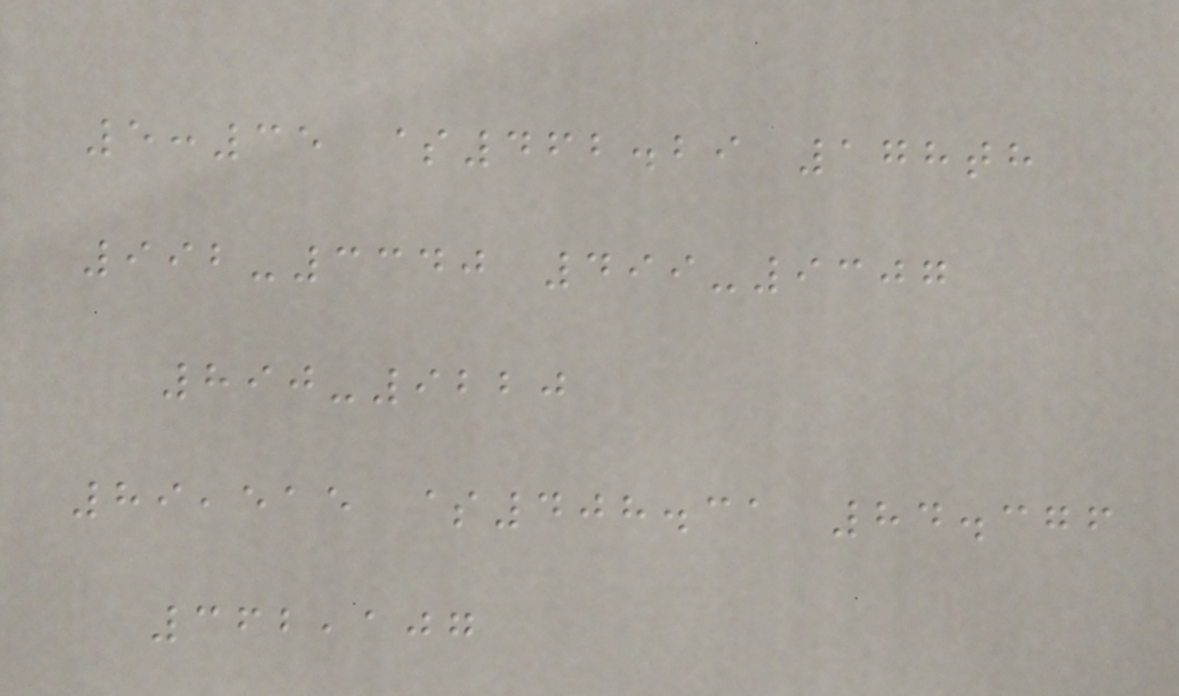5:35 $462.29 178th
992-3340 499-9307
890-9220
89,515 $408.31 84.376
362,107
